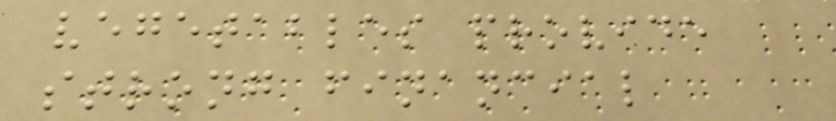vegetables provide
strong financial
